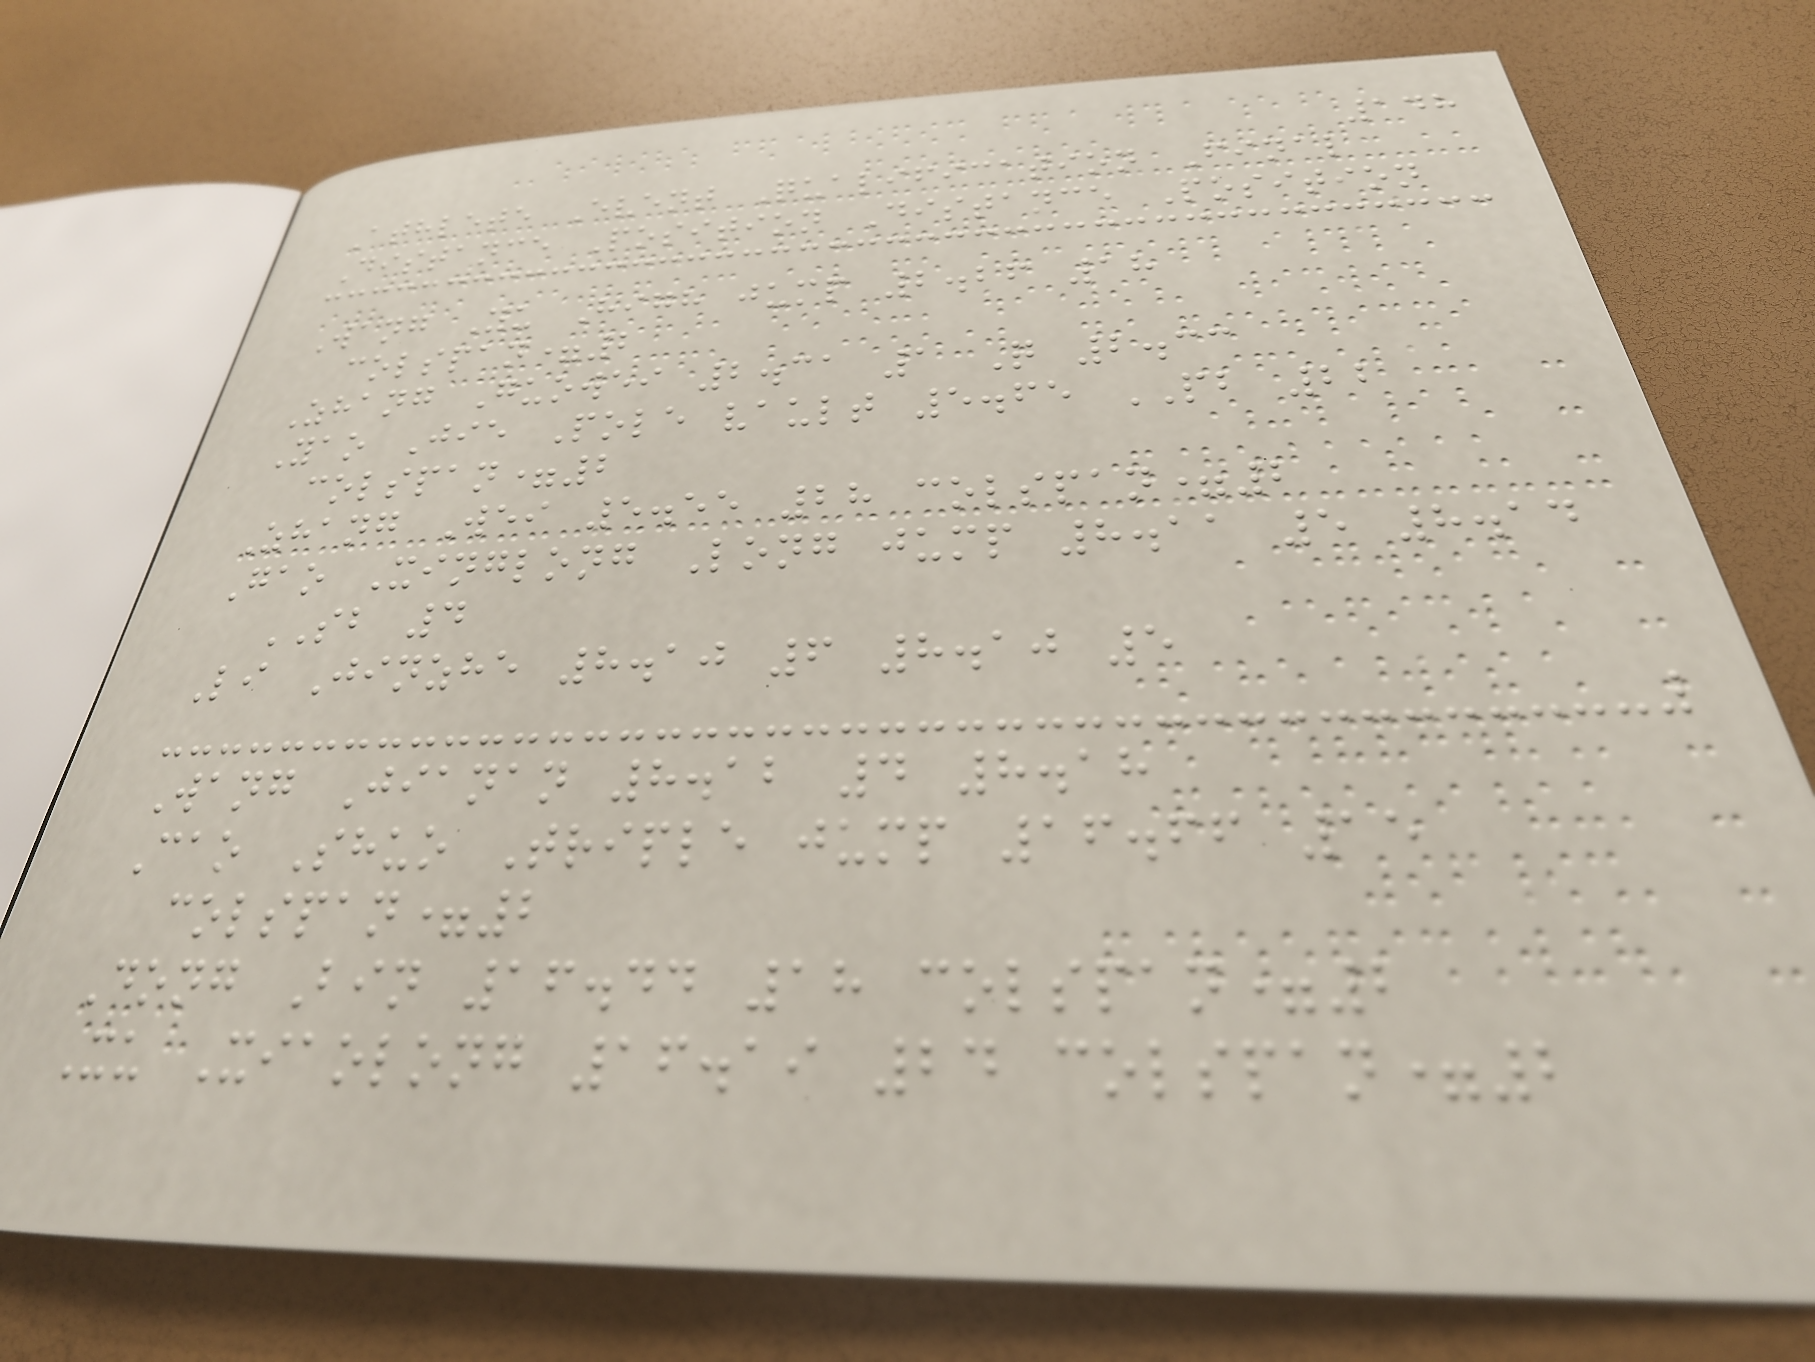148
Athlete Event Qualification Final
Distance Position Distance Position
Wang Yu High jump 2.26 18
colspan=2
Zhang Guowei 2.31 1 Q 2.33
Yao Jie Pole vault 5.65 PB 22
colspan=2
Zhang Wei 5.55 28 colspan=2
Gao Xinglong Long jump 8.11 5 8.14
SB 4
Li Jinzhe 8.10 6 8.10 5
Wang Jianan 8.12 4 8.18
Cao Shuo Triple jump 16.66 15
colspan=2
Dong Bin 16.44 18 colspan=2
Xu Xiaolong 16.19 24 colspan=2
